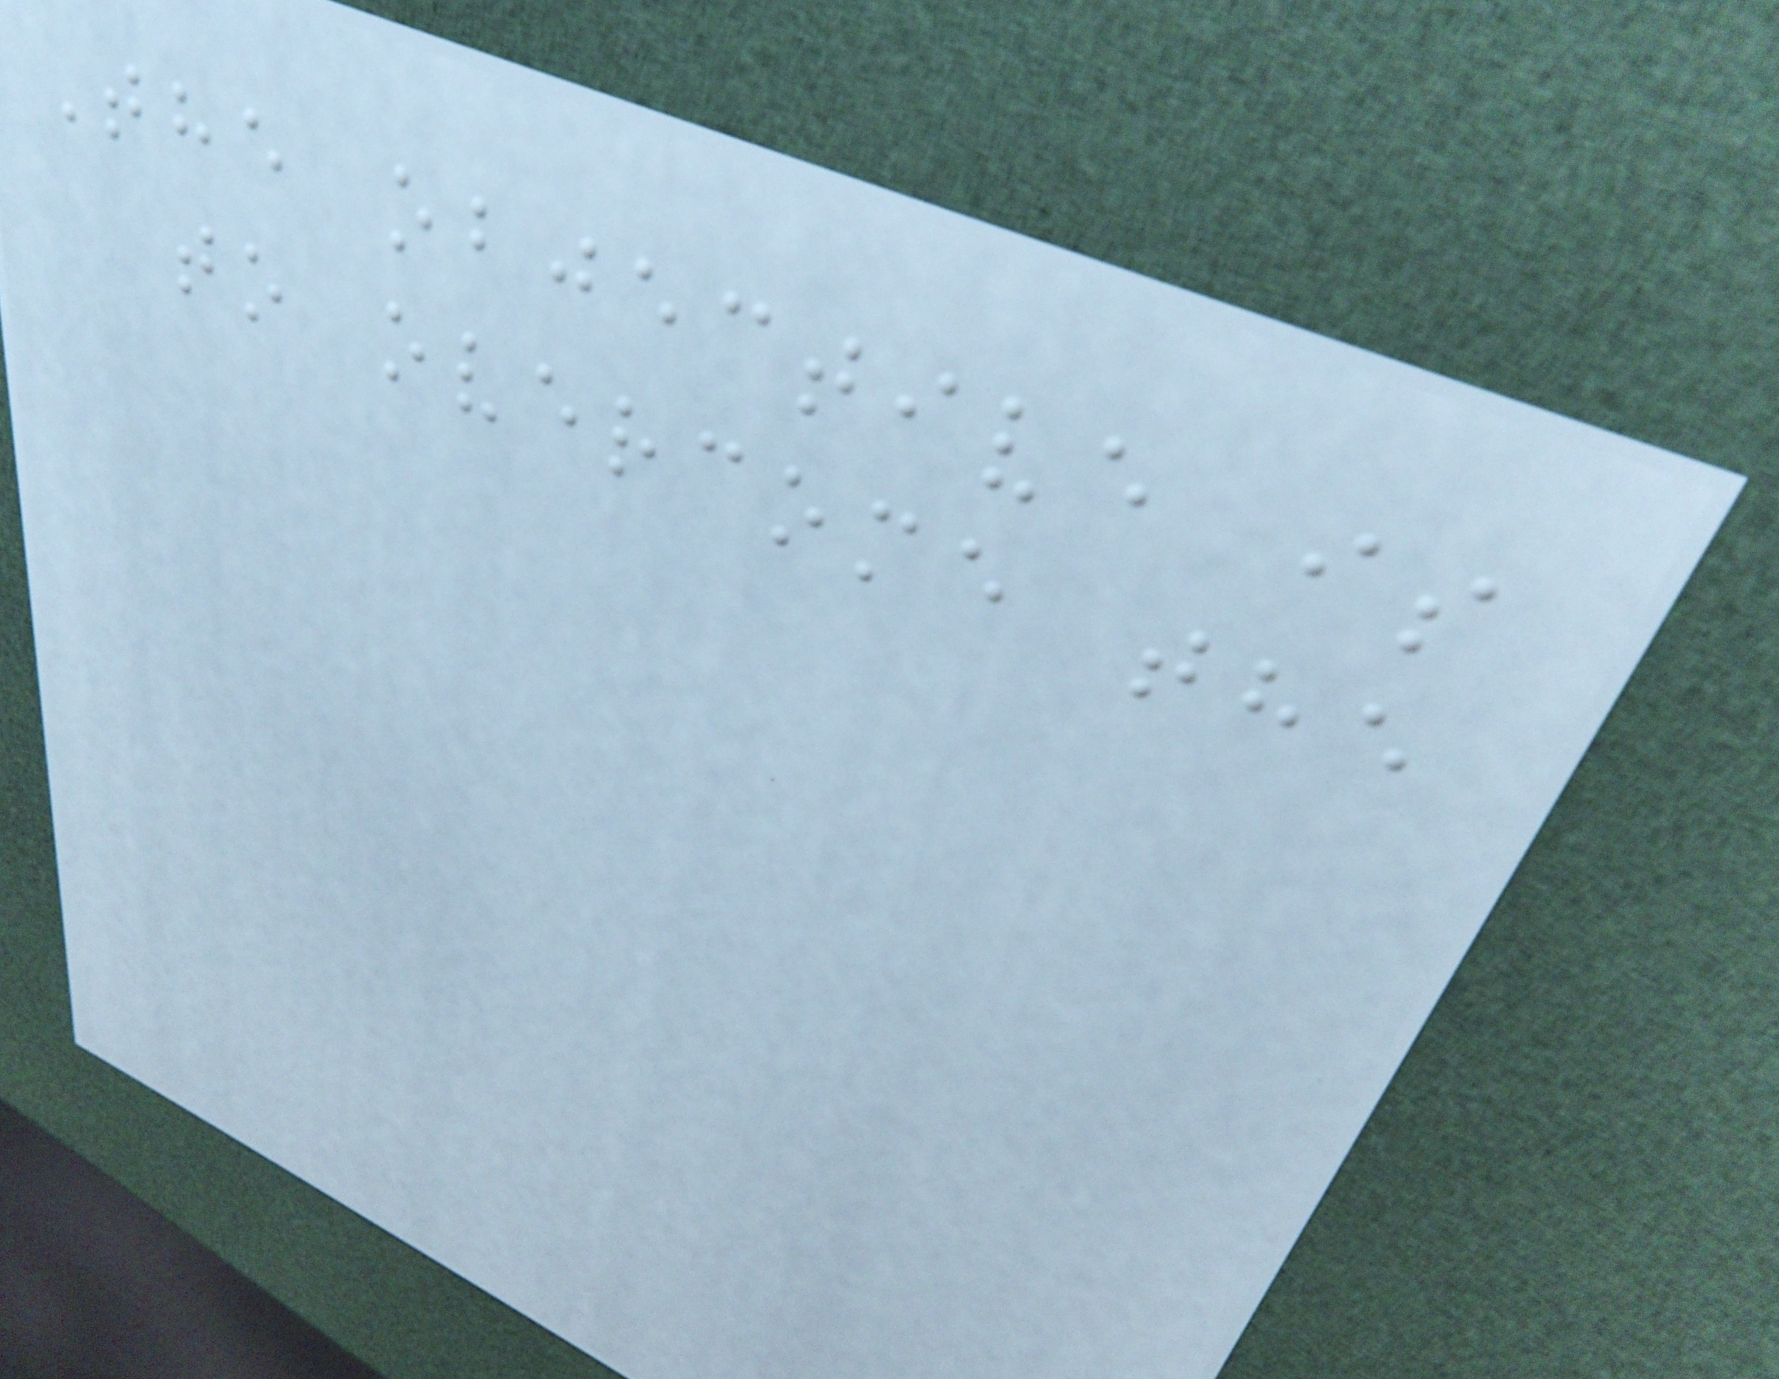The objective is
to overcome the
